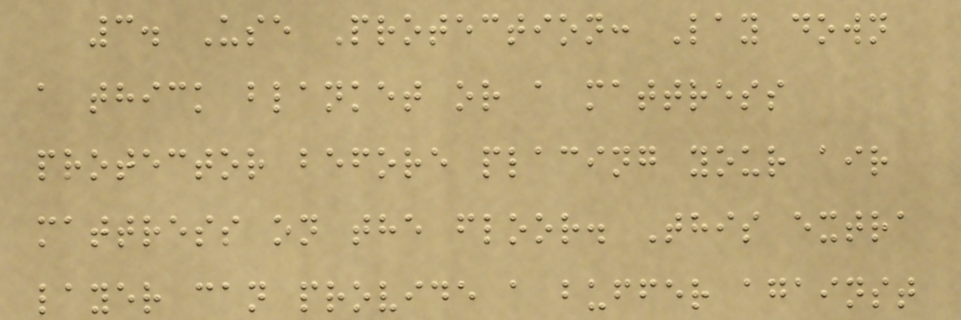3. Use Protection: Lay down
a thick blanket or a mattress
protector before placing your air
mattress on the floor. This extra
layer can provide a buffer against
